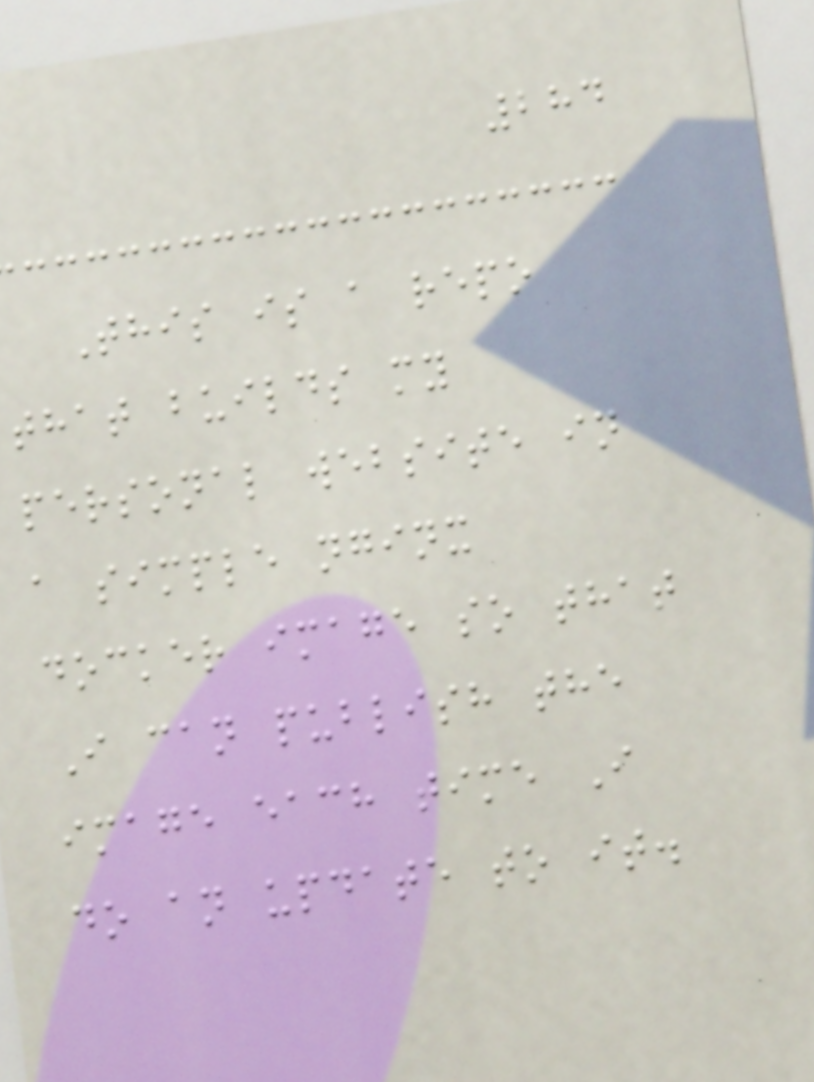284
This is a repo
that builds my
personal website in
a simple nginx
docker image so that
I can publish the
image each time I
do an update to it.
